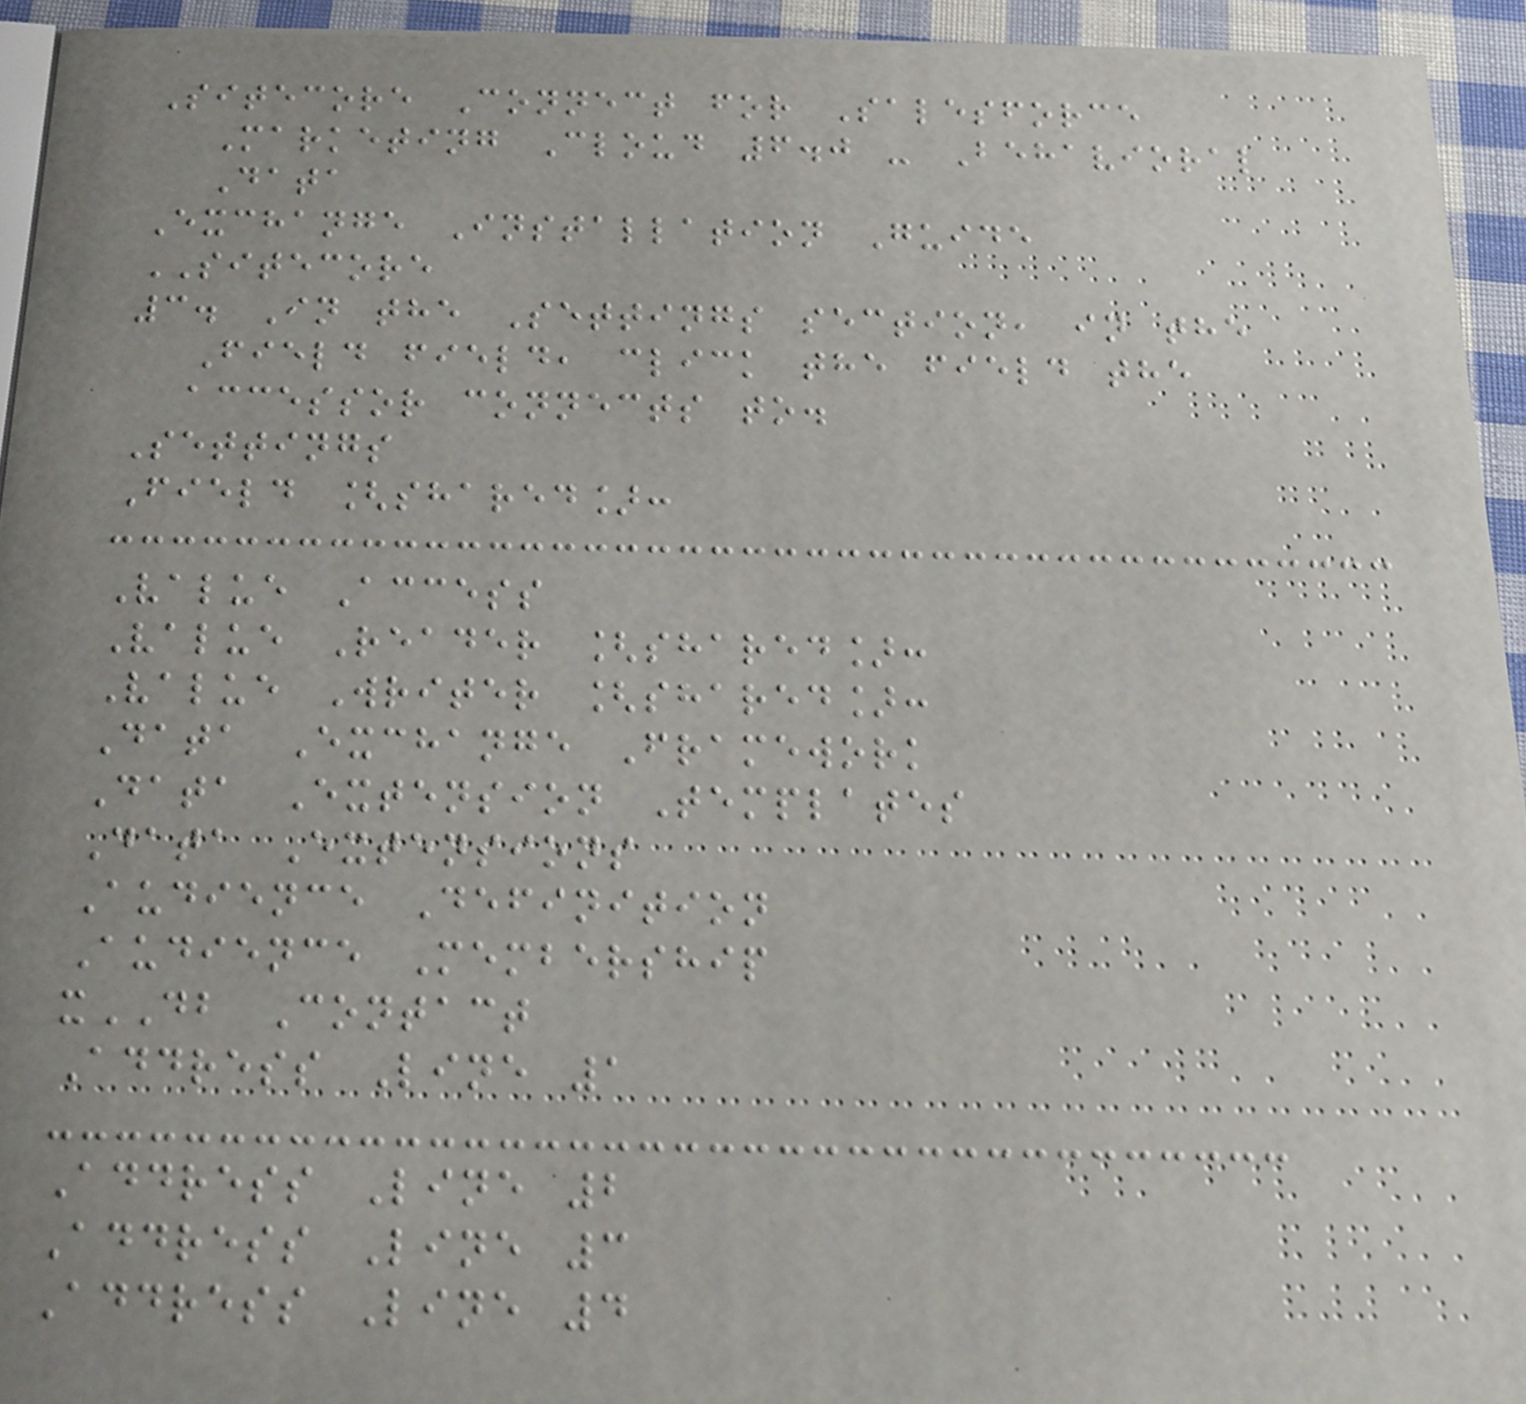Sitecore Connect for Salesforce
Marketing Cloud 6.0 - Behavioral
Data
Exchange Installation Guide
SITECORE
3. In the Settings section, in the
Field field, click the field the
accessor connects to.
Settings
Field [shared]:
Value Access
Value Reader [shared]:
Value Writer [shared]:
Data Exchange Framework
Data Extension Templates
Data Extensions
Audience Definition
Audience Membership
xDB Contact
Address Line 1
Address Line 2
Address Line 3
Address Line 4
